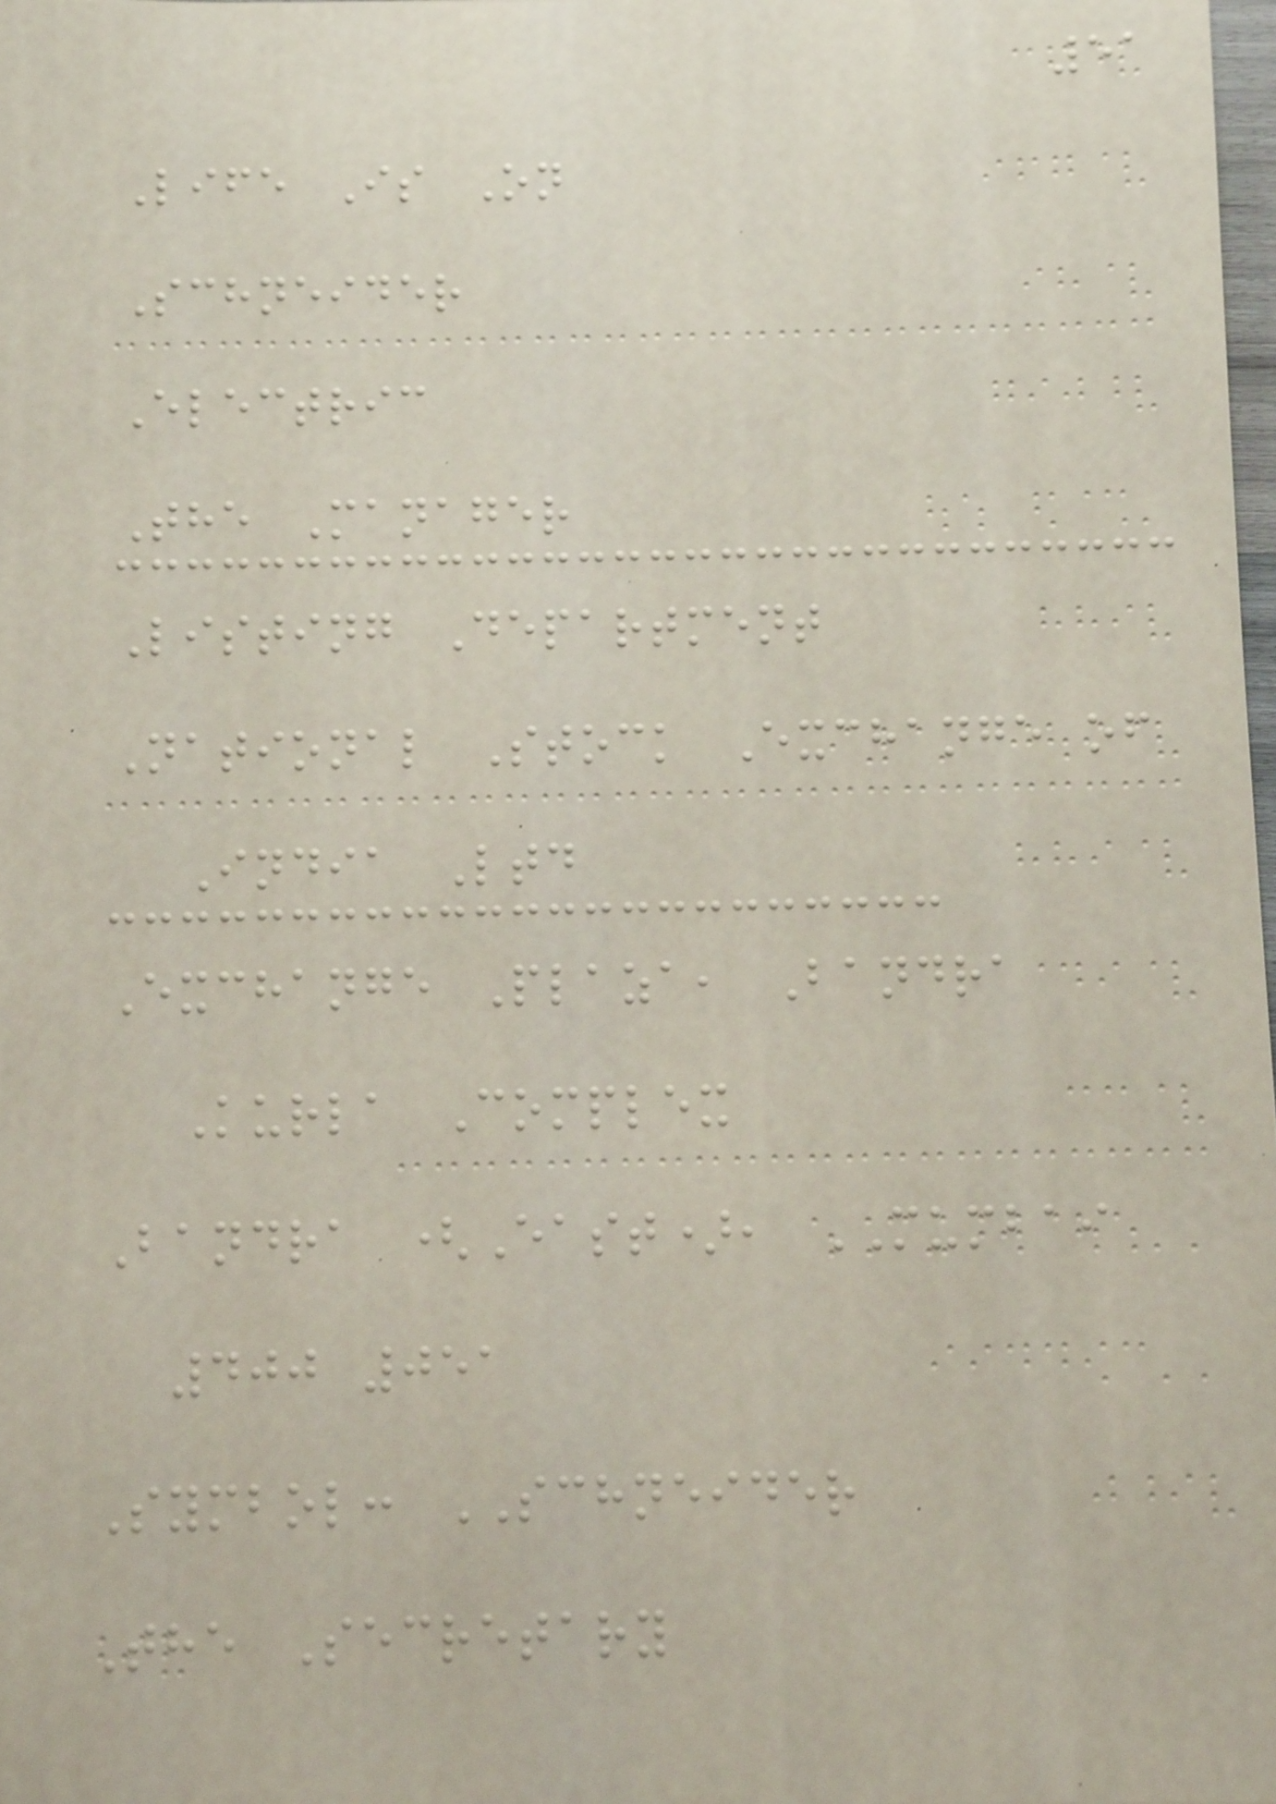51
Life Is On
Schneider
Electric
The Manager
Listing Department
National Stock Exchange of
India Ltd
Exchange Plaza, Bandra
Kurla Complex
Bandra (East), MUMBAI
400 051
Symbol: SCHNEIDER
The Secretary
